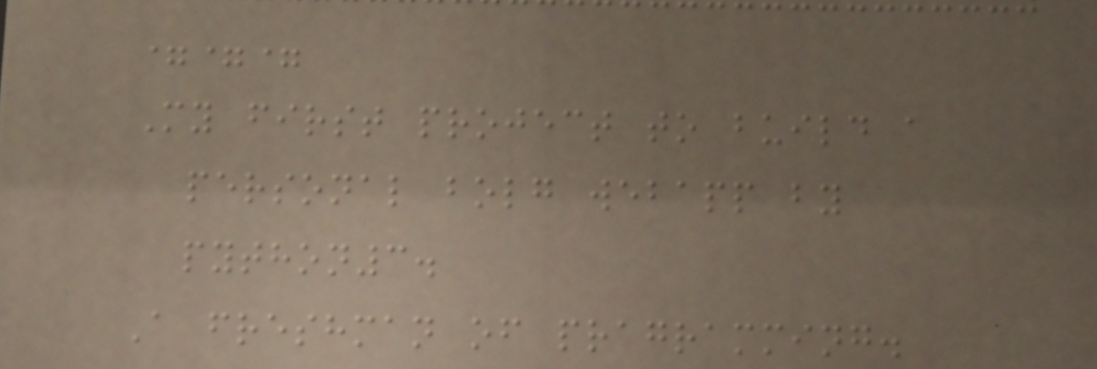===
My first project to build a
personal bolg webapp by
python3.
A freshman of pragramming.
